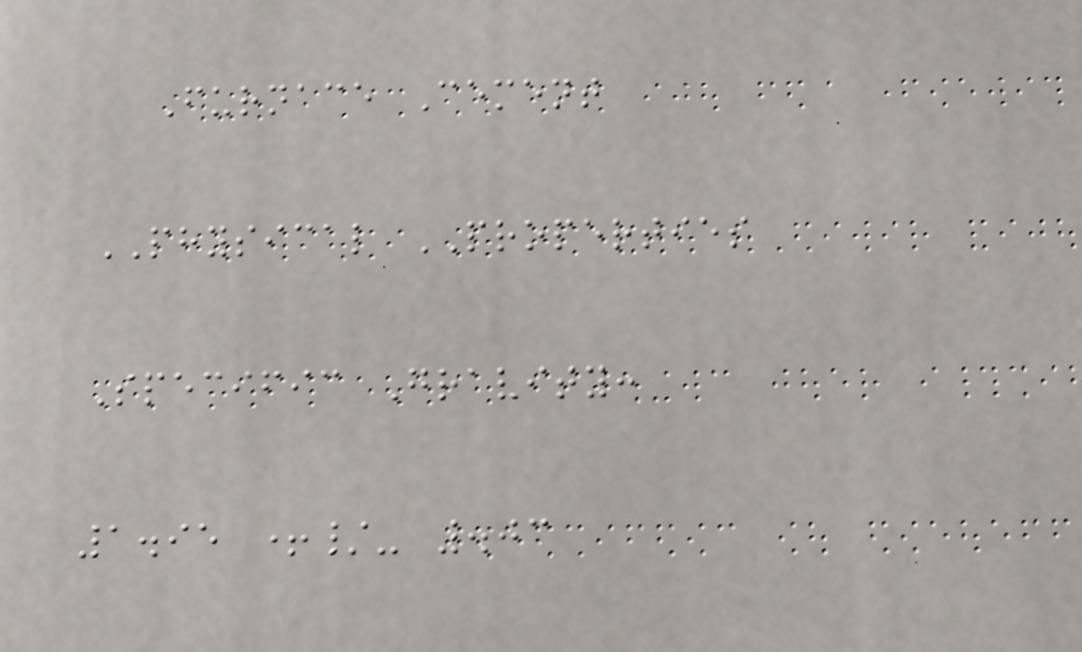Furnace Cement
PHYSICAL PROPERTIES
Specific Gravity:
1.95 +/- .03
